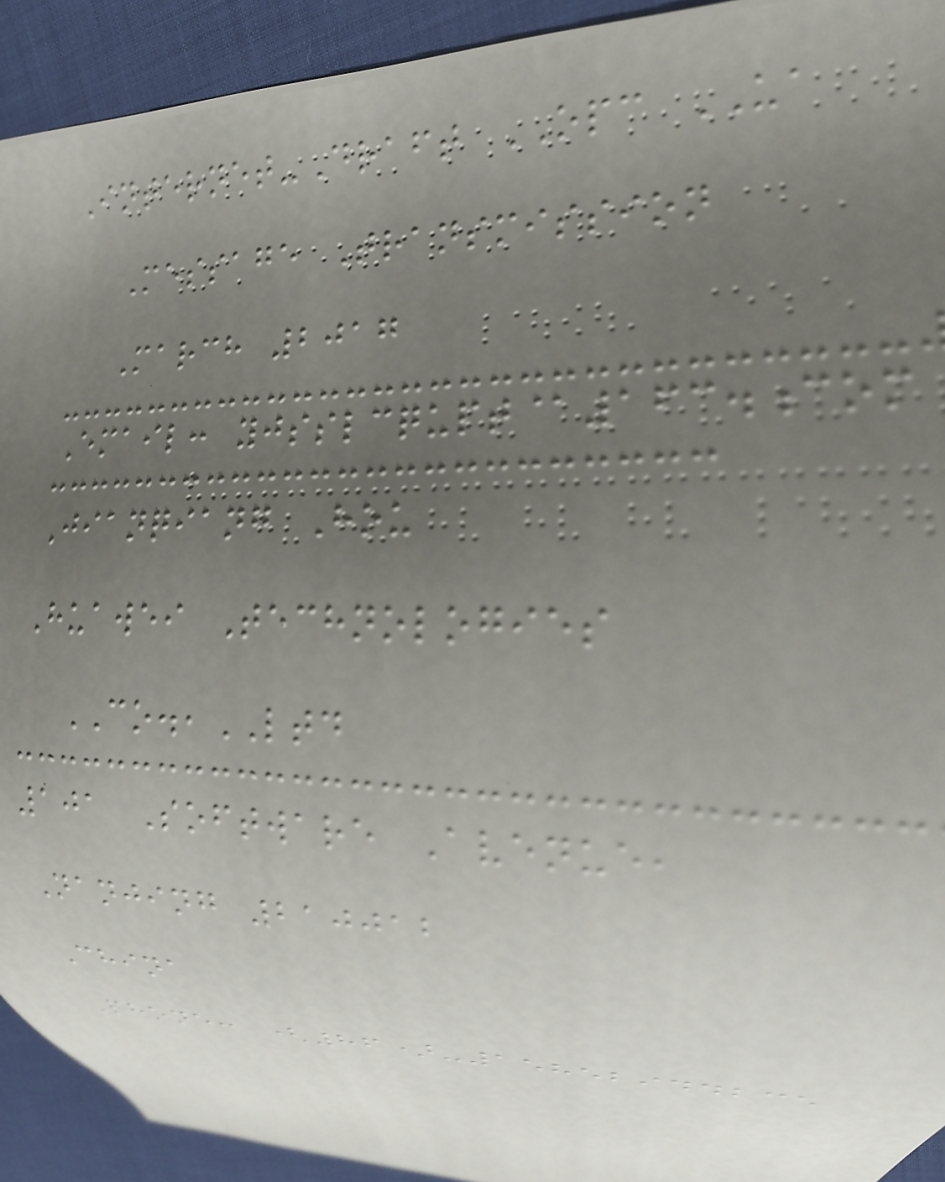Internet-Draft OPC UA
Message Transmission
March 2017
Email: yjsslcqupt@163.com
Jianqiang Hou
Huawei Technologies
CO.,LTD
101 Software Avenue,
Nanjing 210012
China
Phone: (86)-15852944235
